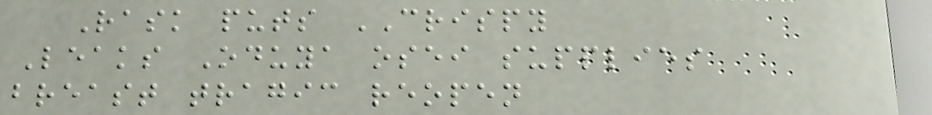Rask puts CRISPY
Leaks Oduya osei supplies
breast tragic reopen
